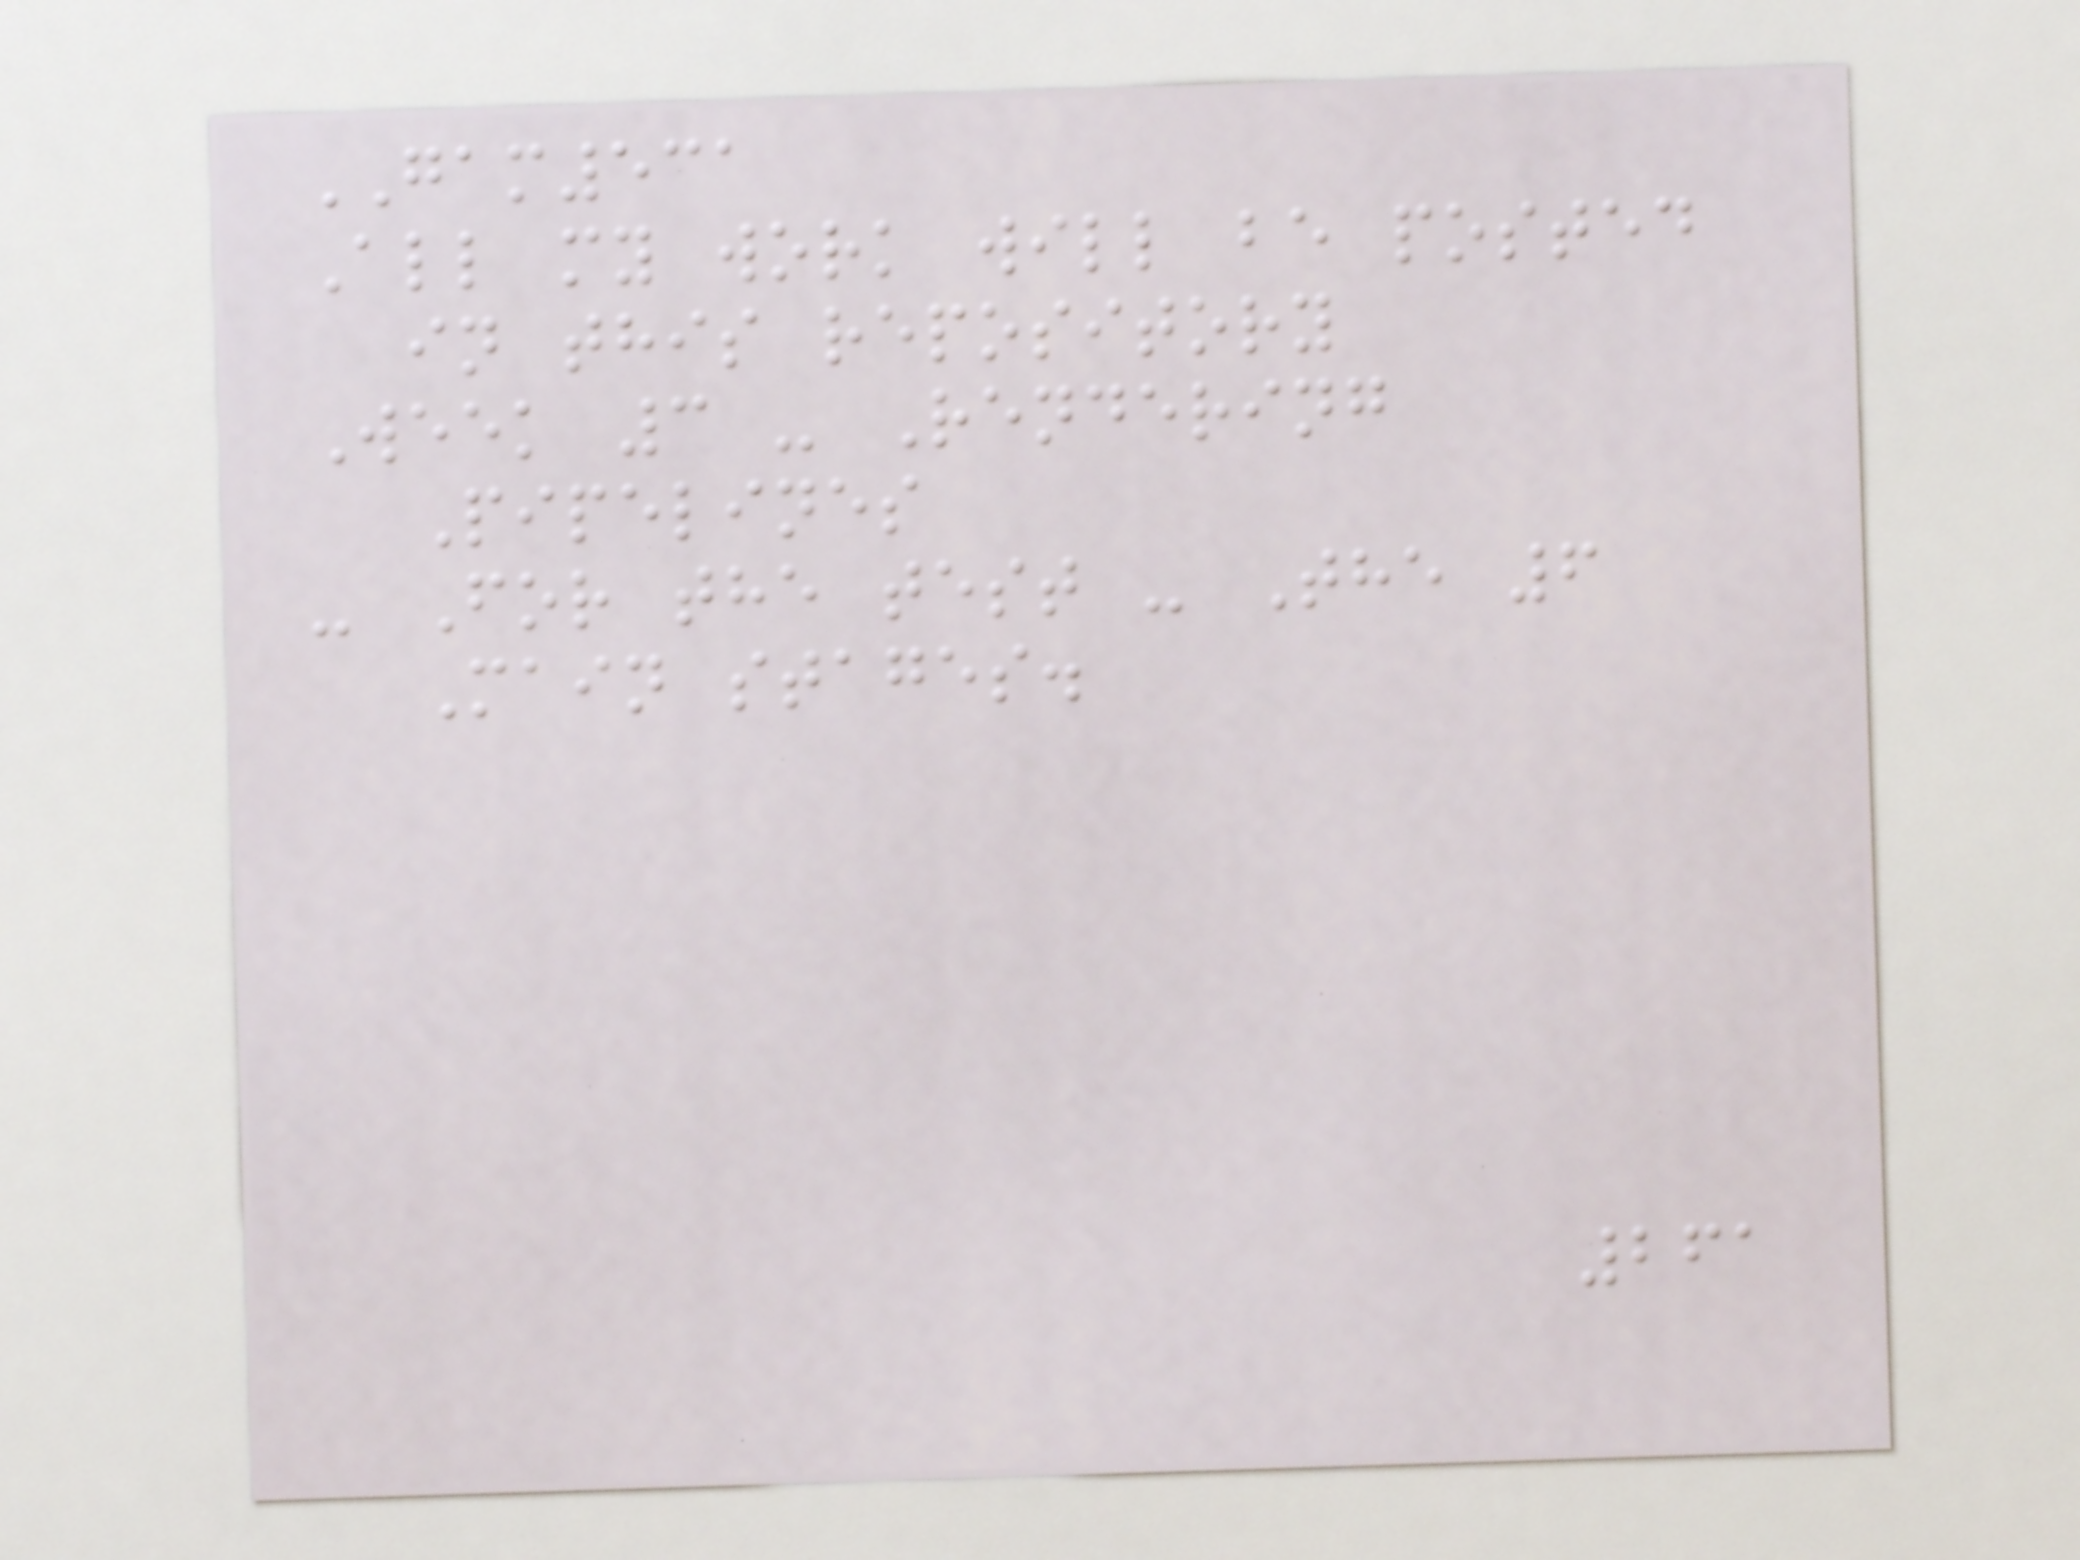GAM531
All my work will be posted
in this repository
Week 3 - Rendering
Pipelines
- For the test - The 6
Main stages.
261
